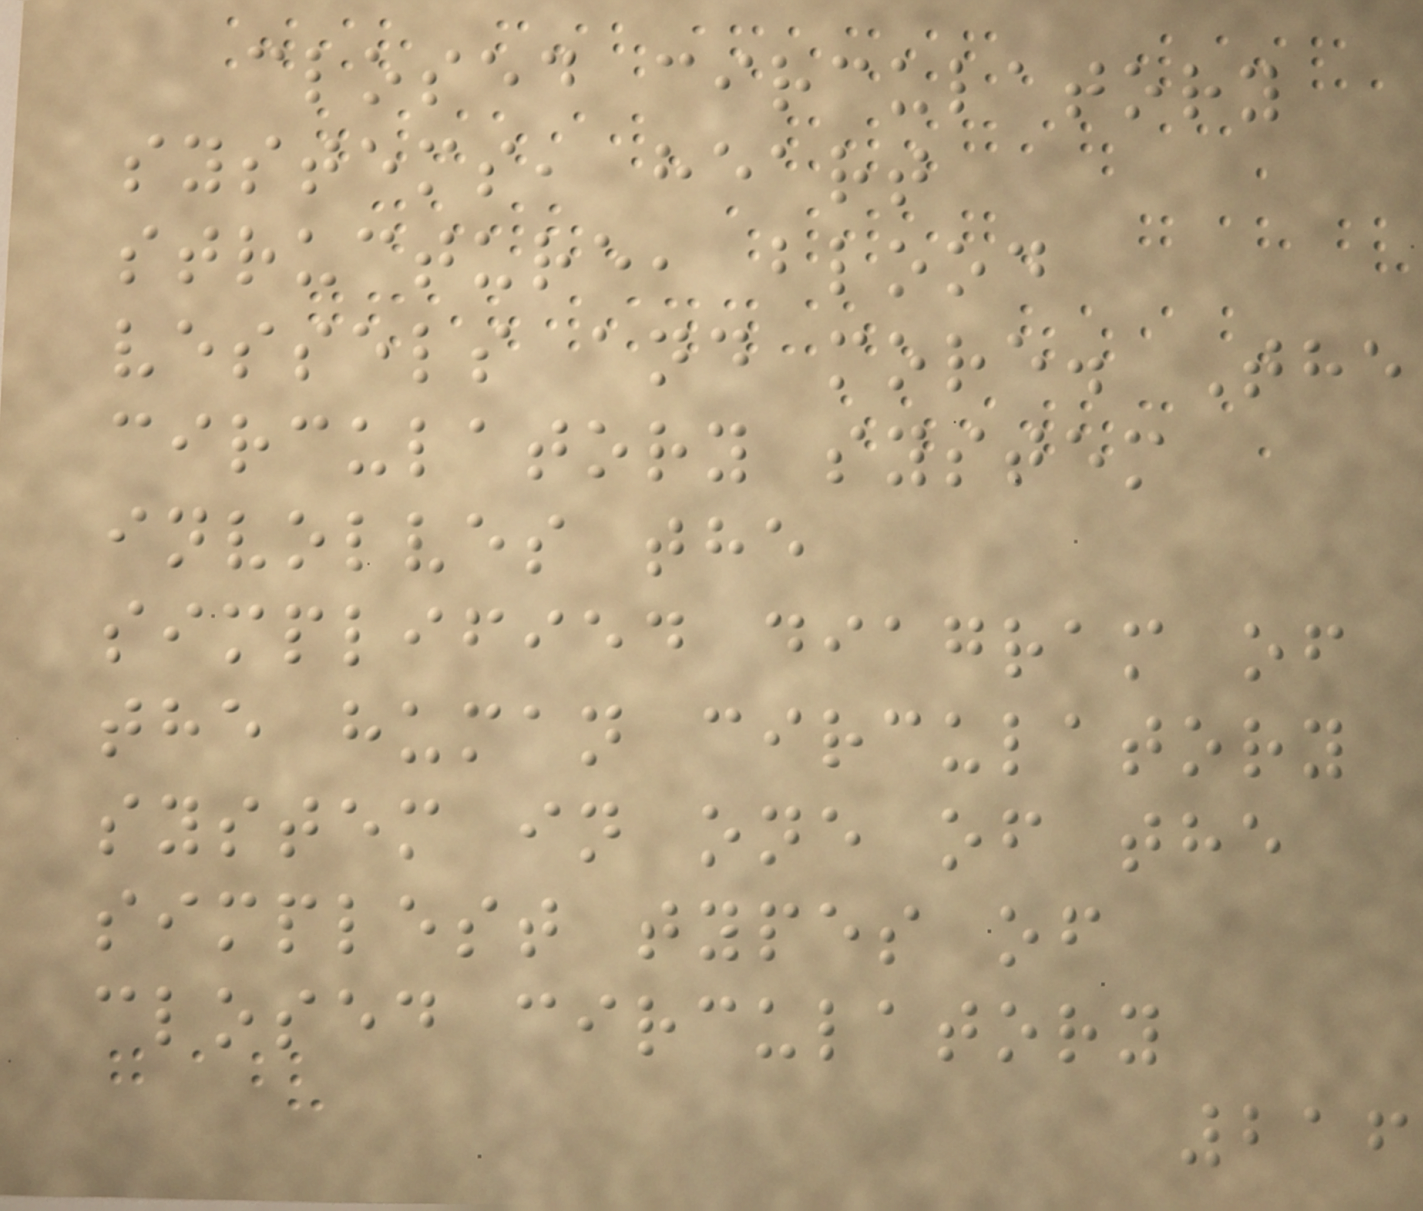closed circulatory
systems, heart
structure, blood
vessels and more. The
circulatory system
involves the
simplified diagram of
the human circulatory
system in one of the
simplest types of
closed circulatory
216
